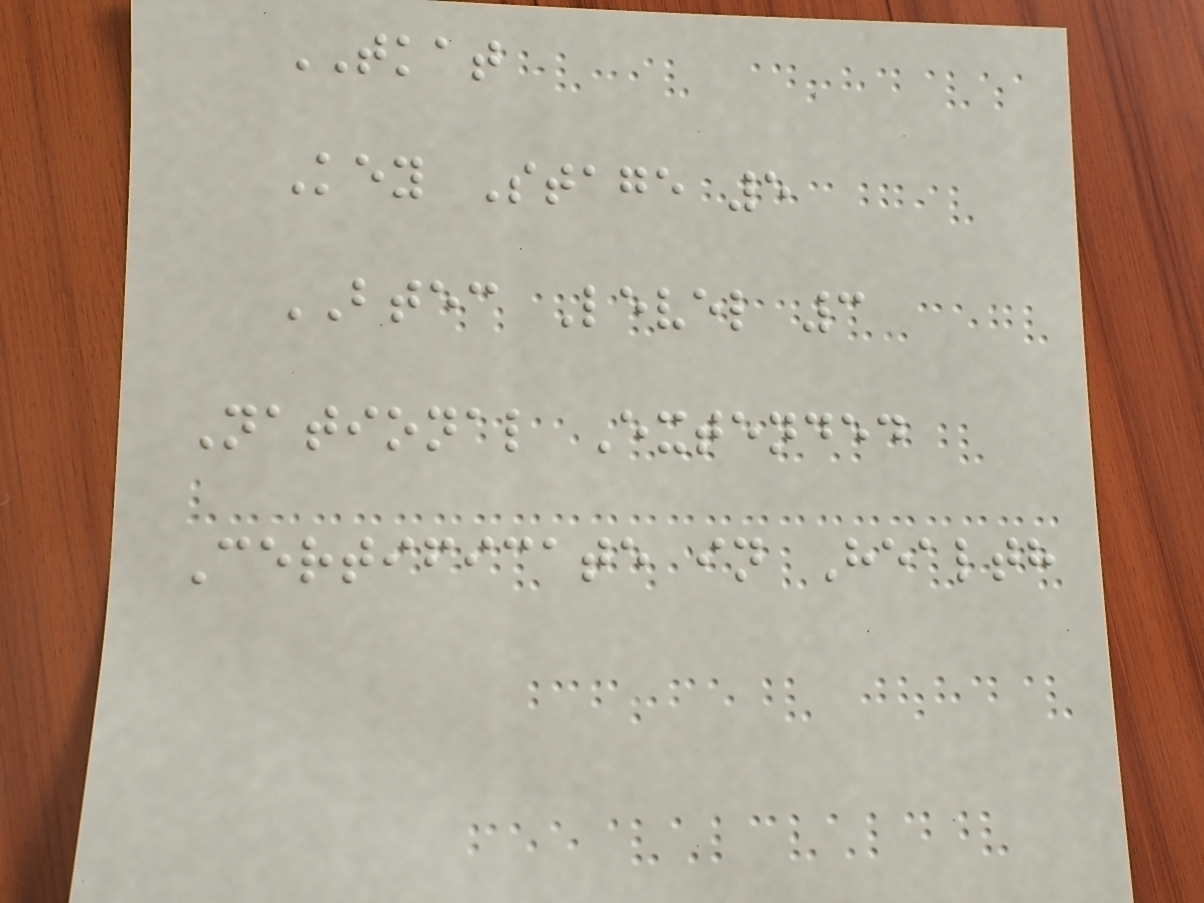TKAT
Key Stage 5
BTEC Level 3
National Extended
Certificate in Health
